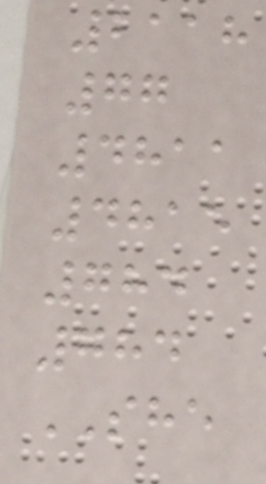2118
77
4811
4815
784
784
SHE
